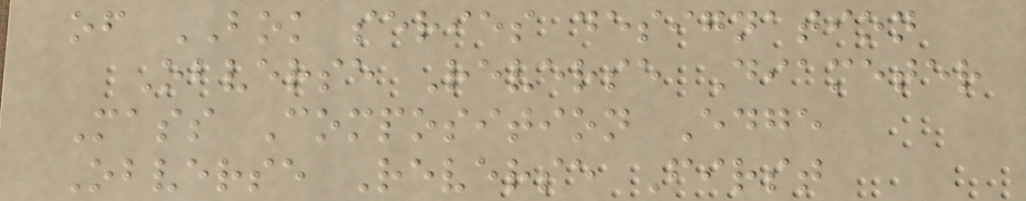of BOK series designation
Obverse Reverse Diameter
Mass Composition Edge
Obverse Reverse First
